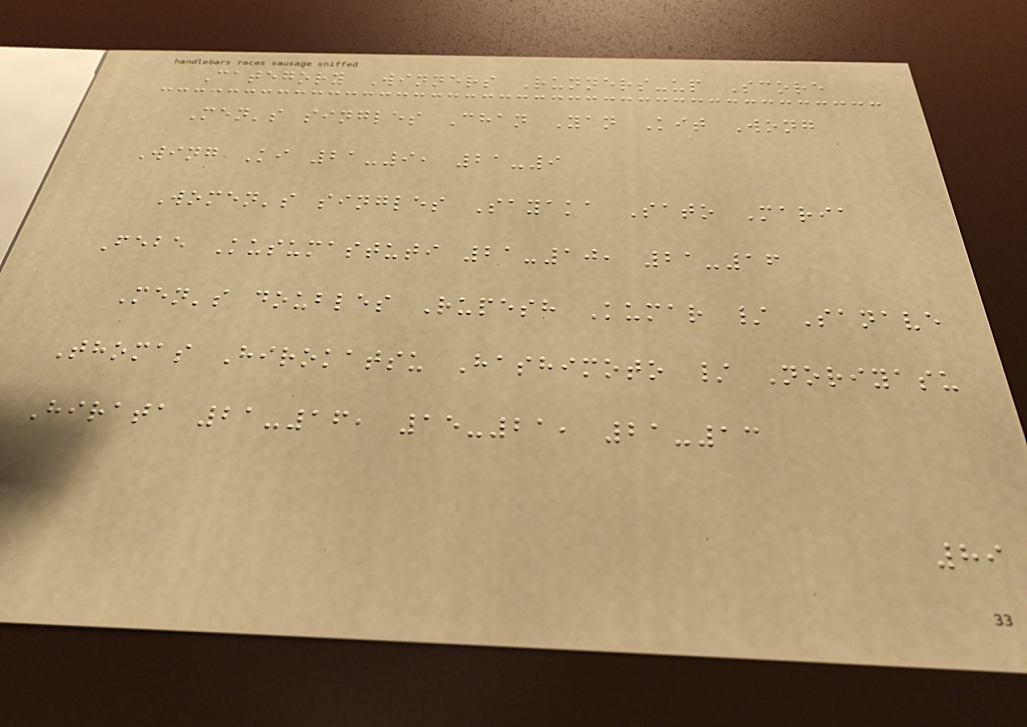Category Winners Runners-up Score
Men's singles Chan Yan Kit Wong
Wing Ki 21-9, 21-9
Women's singles Sayaka Sato Maria
Febe Kusumastuti 21-10, 21-16
Men's doubles Rupesh Kumar / Sanave
Thomas Hirokatsu Hashimoto / Noriyasu
Hirata 21-16, 15-21, 21-13
89
